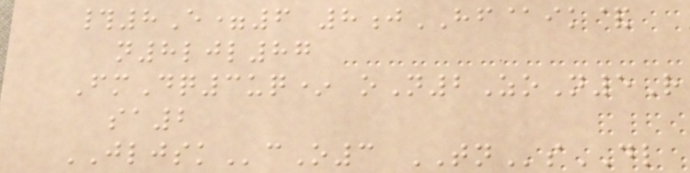#8E=6 8jHF@ik&
n8ljl87
FmDq3uq* oN2ZoN5R
sa2
JLJSKcO3 TNsDL
